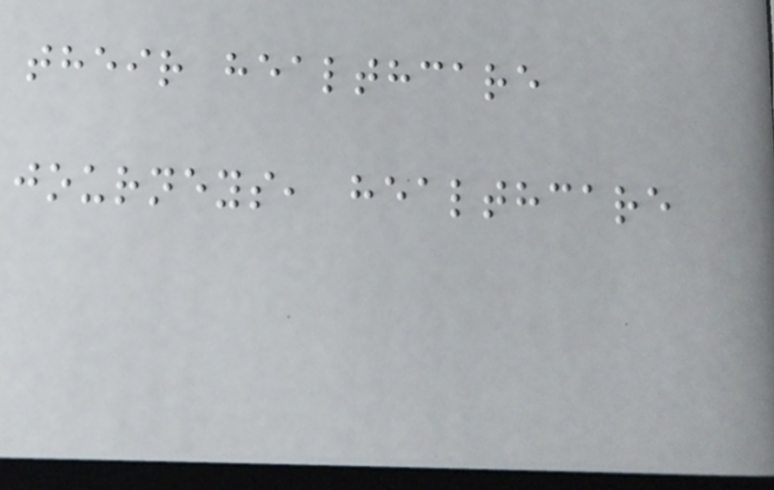their healthcare
journeys, healthcare
